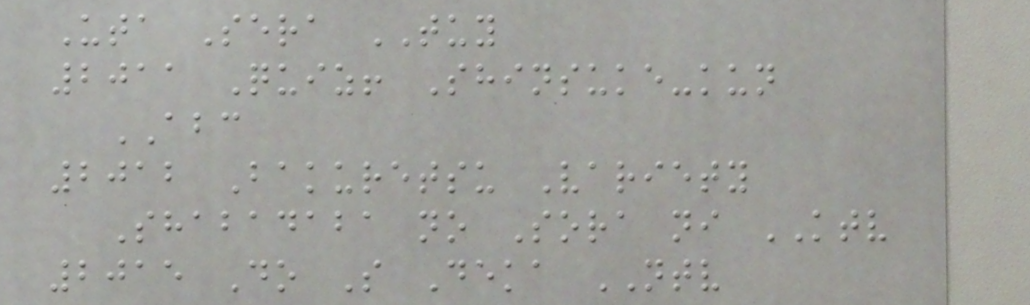Uta Sera TUY
2011 Quiz! Shinsuke-kun
ABC
2012 Bakuretsu Variety
Shabadaba no Sora ni KTV
2015 Do S Deka NTV
